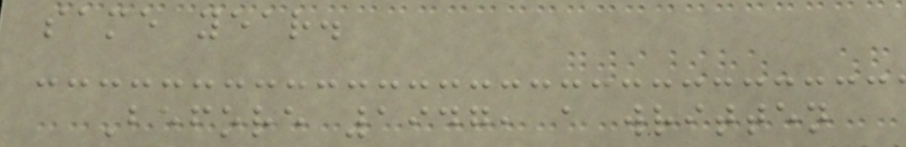same year.
Before 1947, a written
